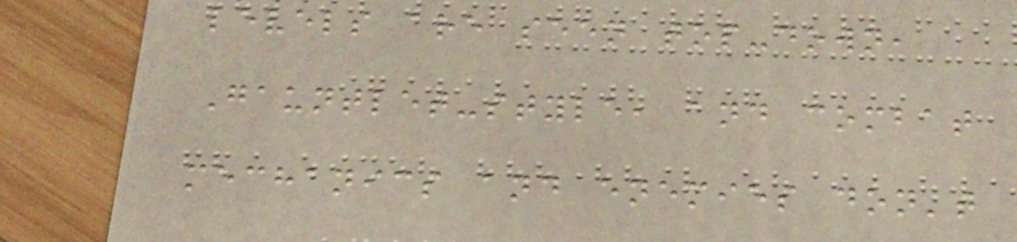levels are seen top-down,
Gauntlet-style, and combat
mechanics and enemies don't
